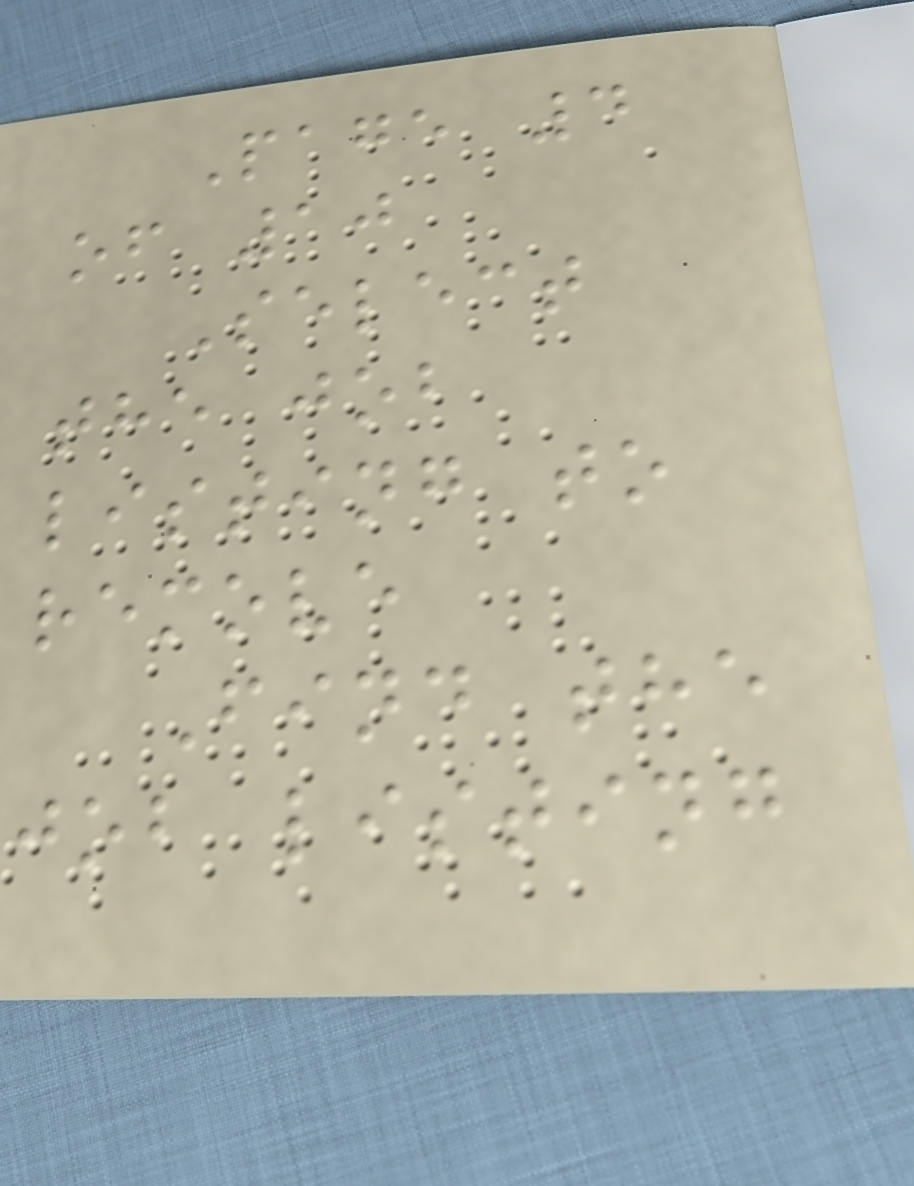Page 4
of 10
Select
the job
listing to
remove
Find the
job listing
